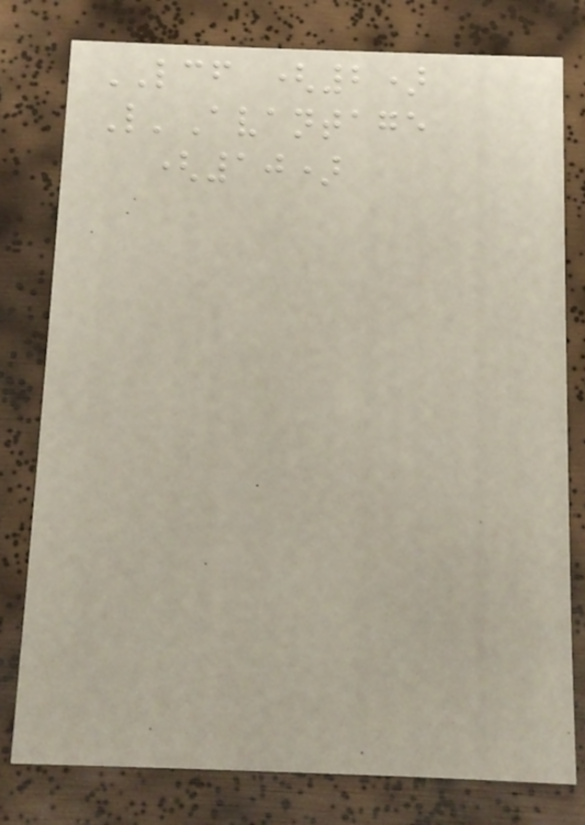LCF (2)
L'Avantage
(10)
